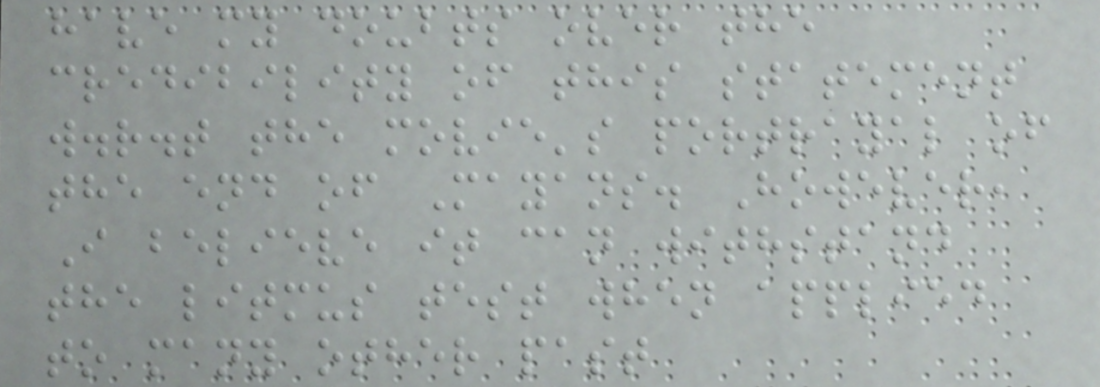have my doubts over the
credibility of this statement
w.r.t the movie's portrayal of
the end of Mayans. However,
I believe it can withstand
the litmus test when applied
to many other past
